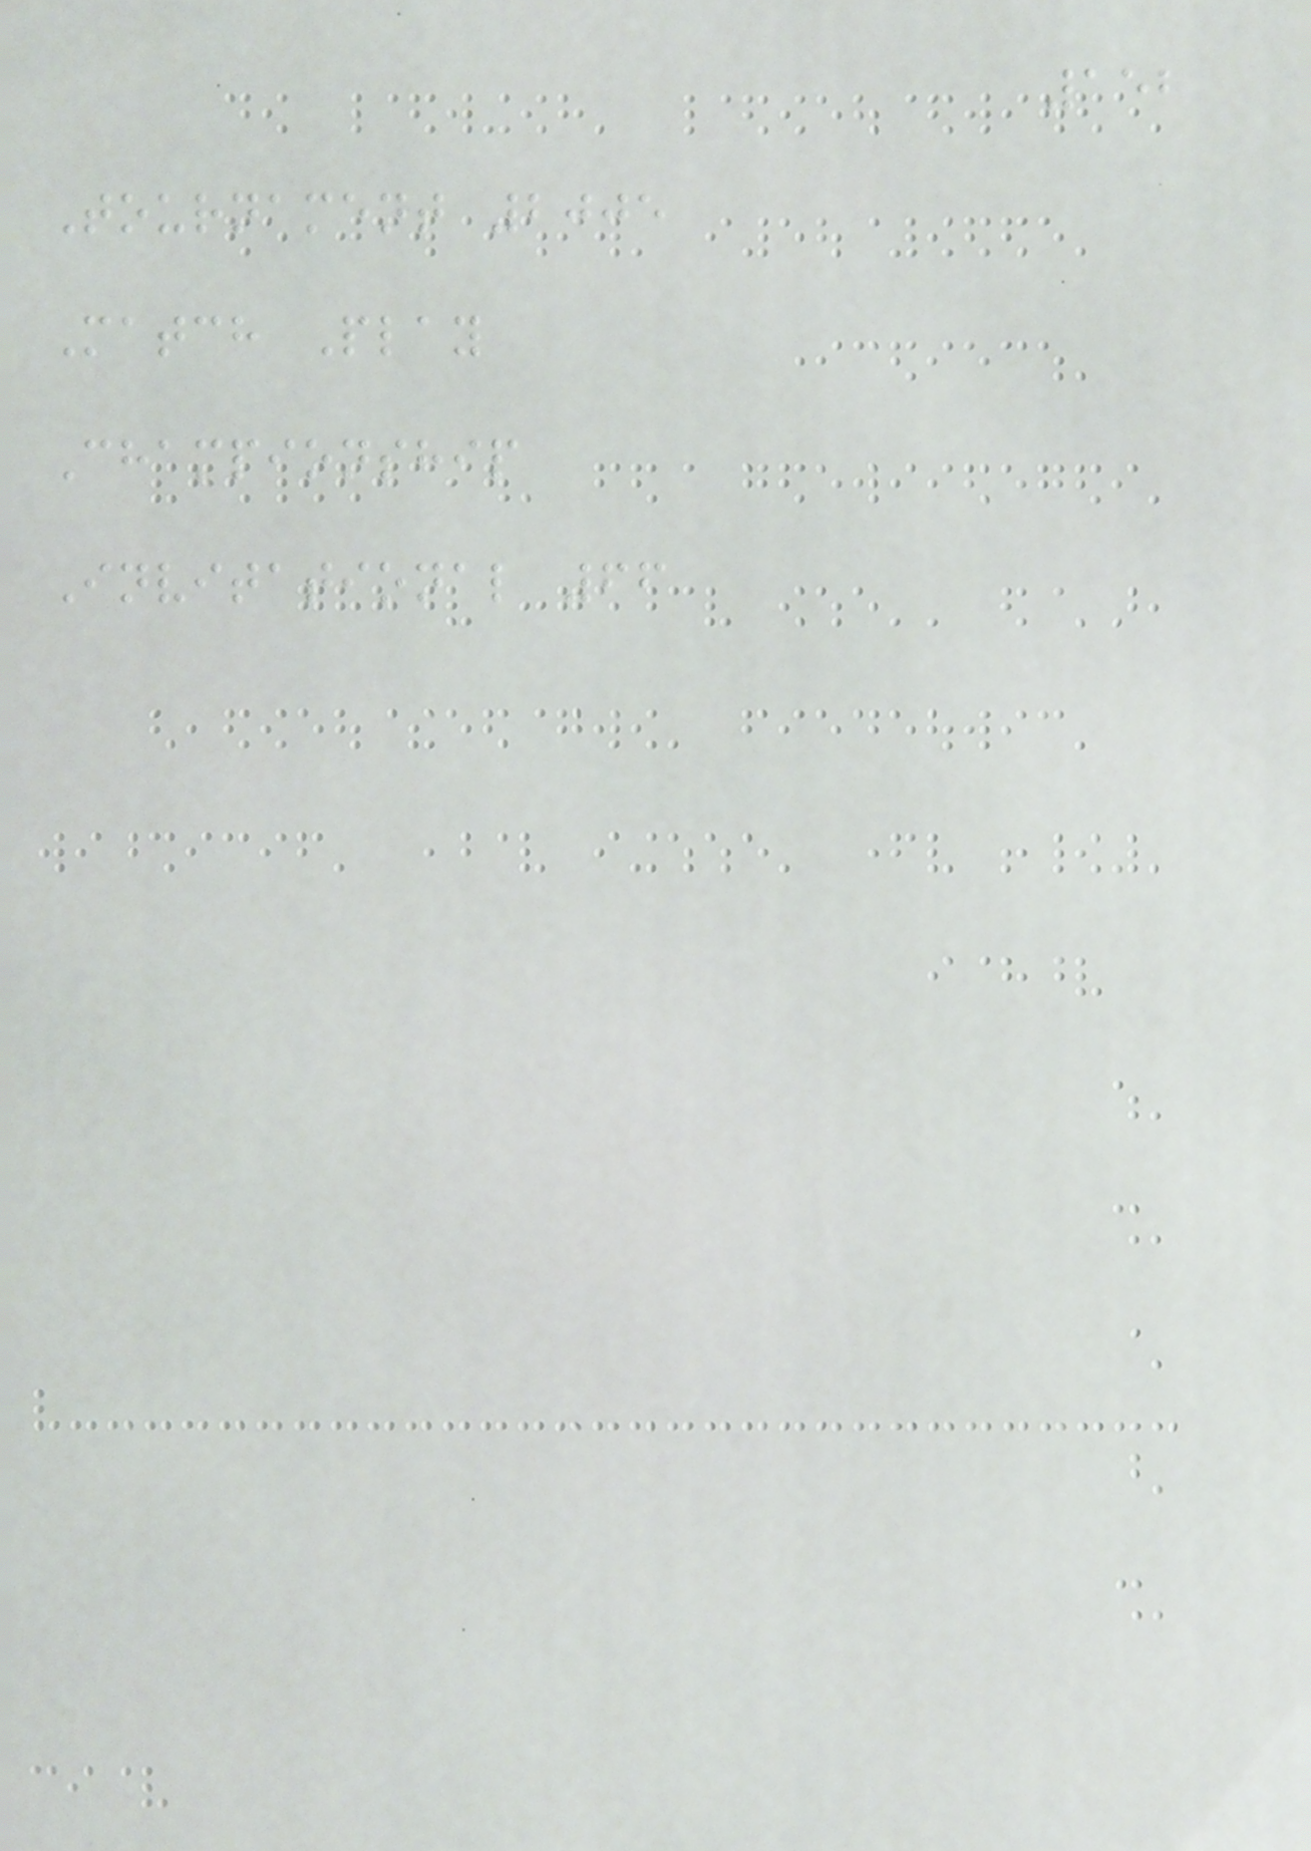152
Tournament 2005
Match Play
Championship
Invitational 66
